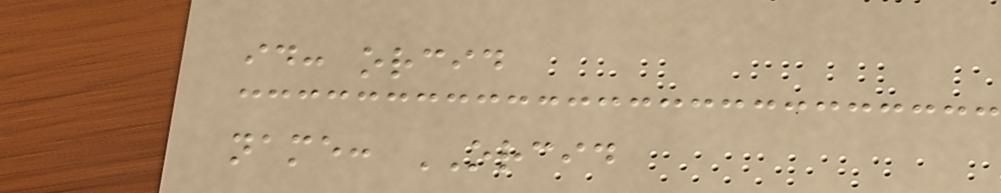id: orcid
name: ORCID
